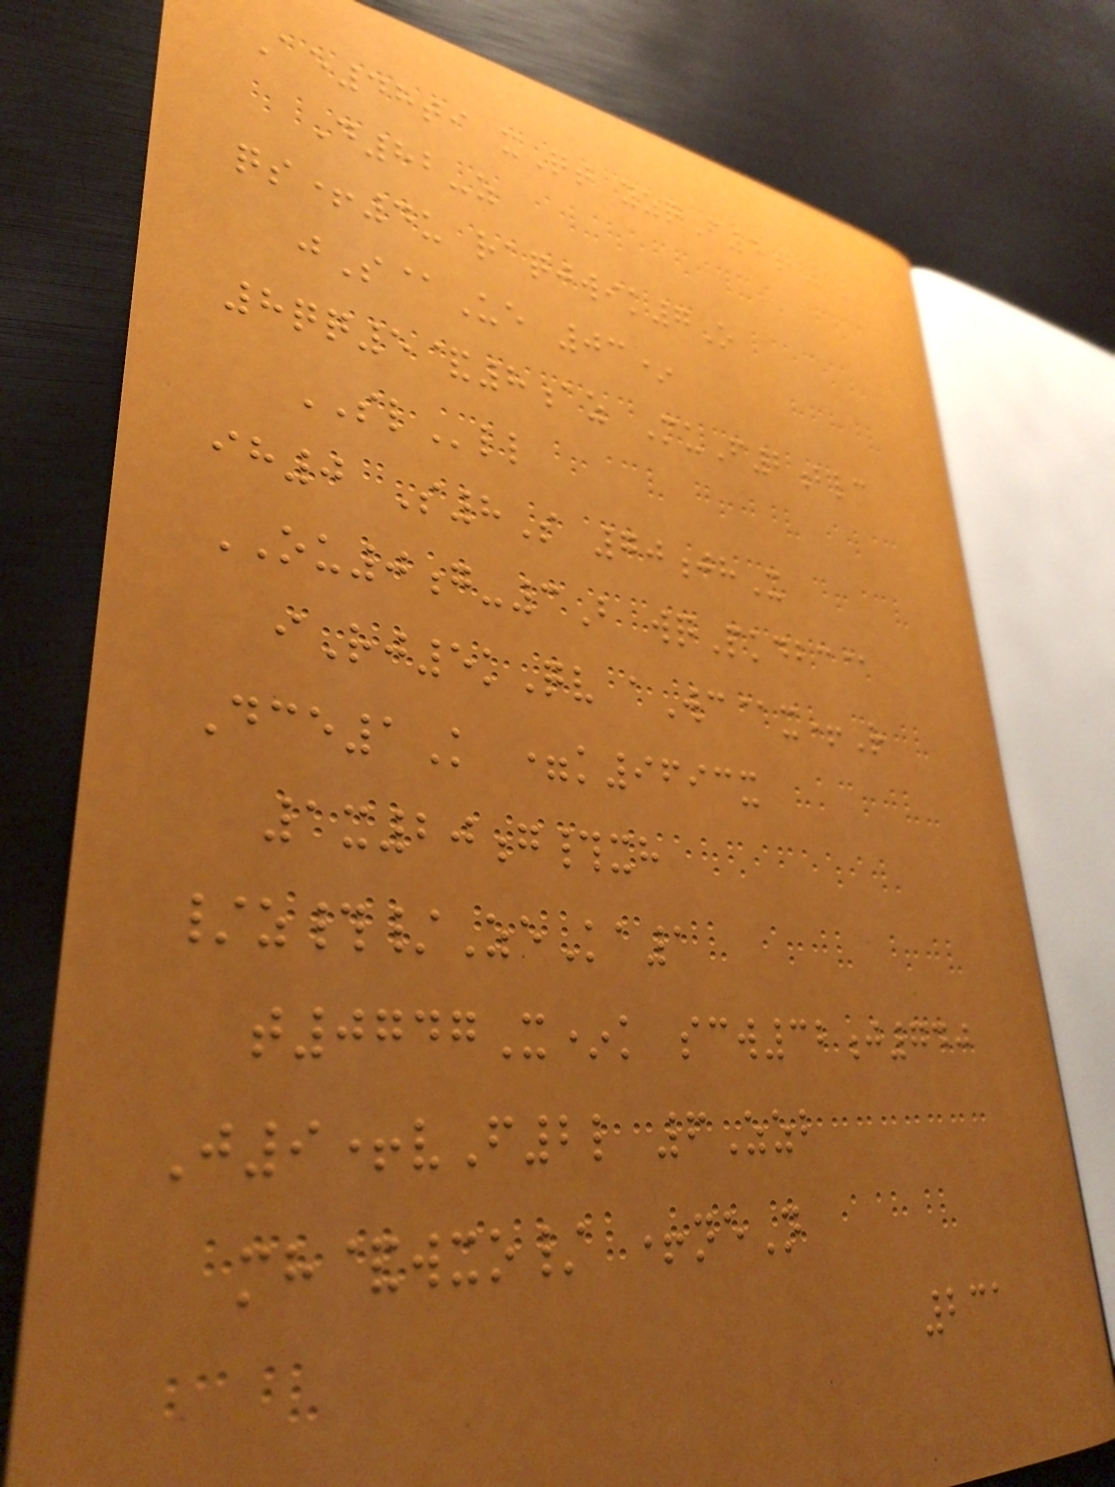Ae48ti xQt yzqF4b1l
D82-z
qs+4u raqjwik7O
jS@Ue 03*
8qq5&8az MuF2blc
SLll
ih0 S8S 70jhX
OU0g-3B wqPkdbc@
iRj5kQv aWc@x+R
Dce1K =k9693x
1x20g#xh
/z#/ZeKa1
t0747X*k scw32j740
J9+vF2l 6Zzb
mh&wxo/ +neN
231
